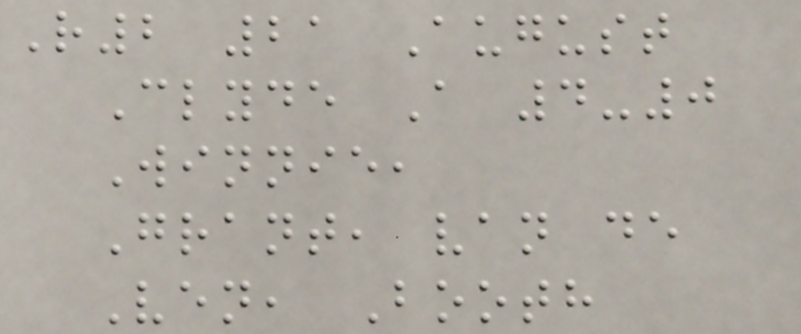R2 21 August
Clyde A 4-0
Winnie,
Grant, van de
Ven, Booth
